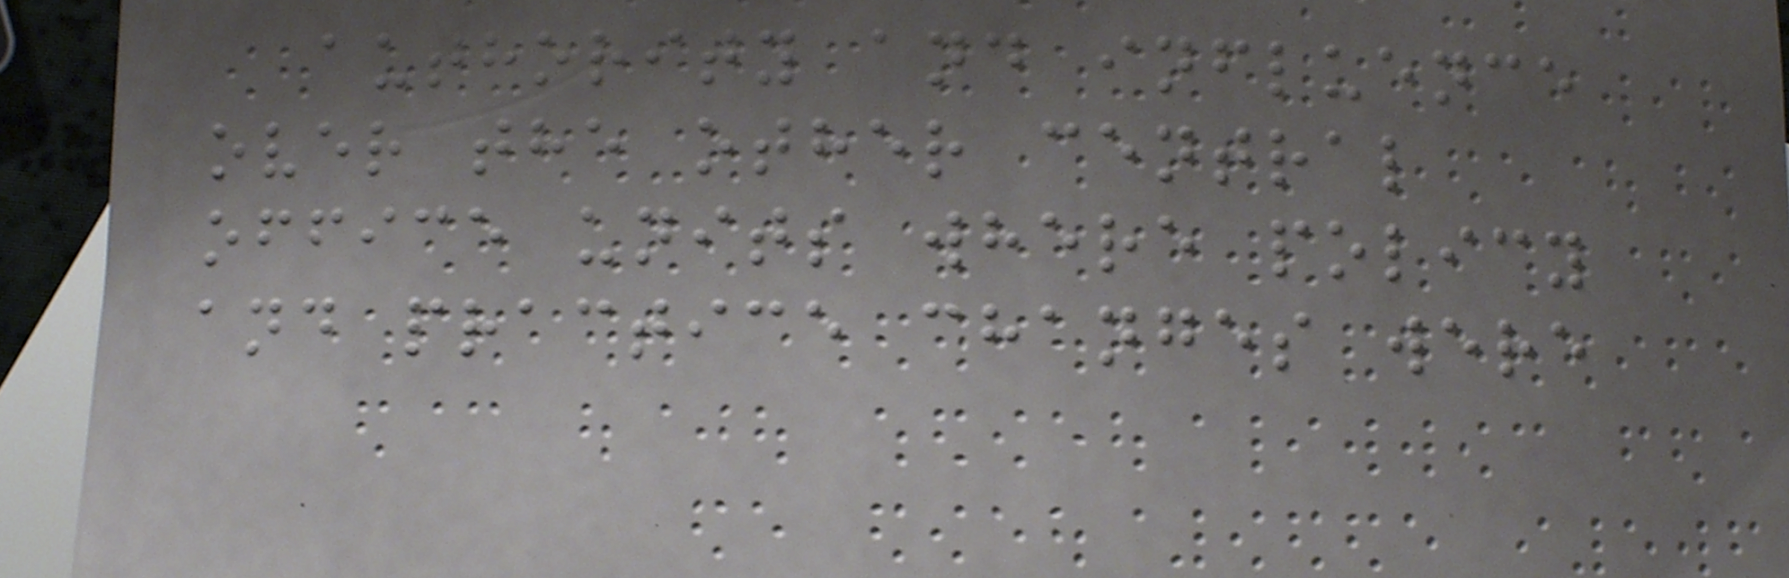authority and influence
over the other central
office units where policy
and practice changes were
